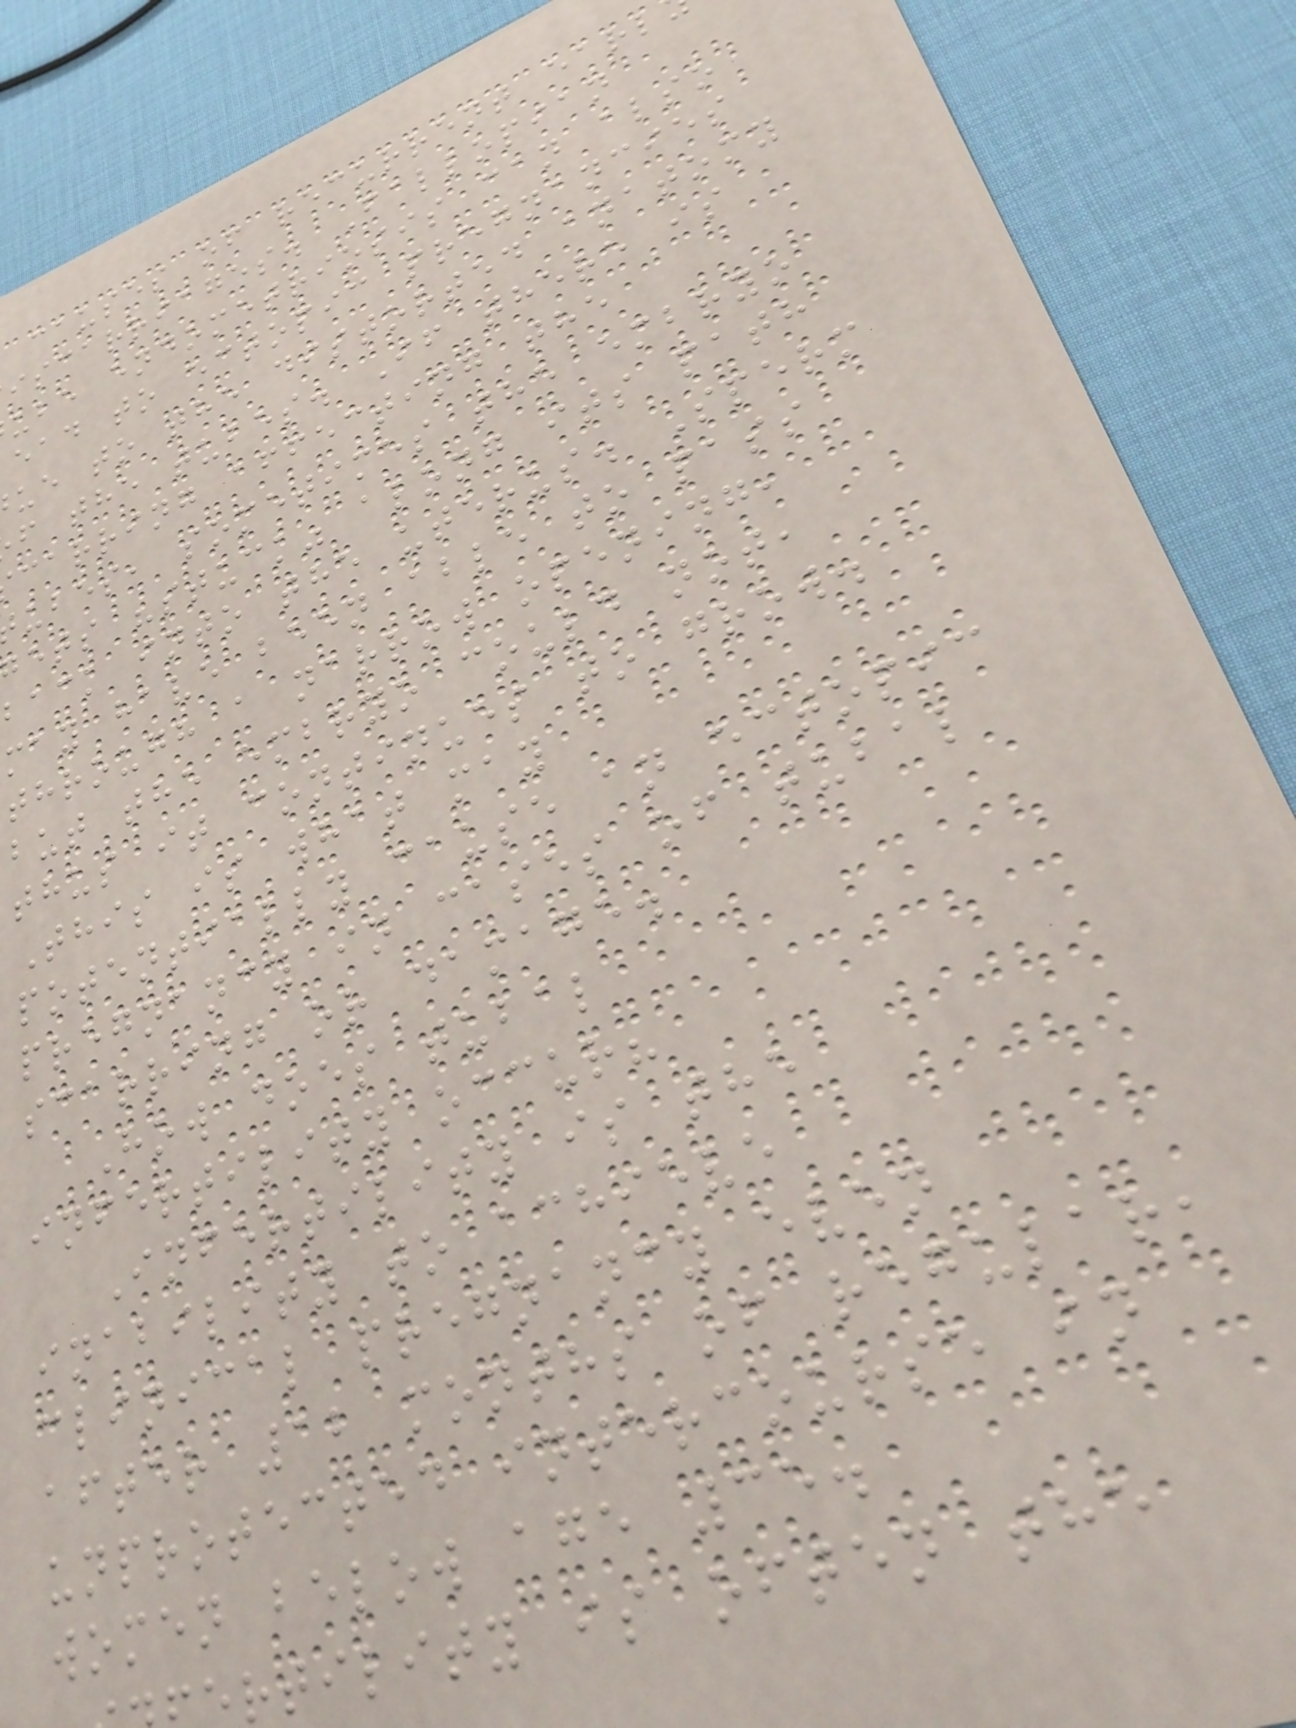causes of recurrent earl
iscarriages. Fallopian
ube endometriosis can also
ead to ectopic pregnancies
ue to the distorted anatomy
f the tubes. If there is
carring affecting the
ubes, sometimes the embryo
ets "stuck" along its path
back into the uterus. Sperm
may have been able to pass
through a narrow opening,
but the embryo could not,
thus it continues to grow.
This is what may
potentially cause an ectopic
pregnancy in cases of tubal
scarring or damage.
How does tubal
infertility occur?
Infertility is the
inability to achieve
clinical pregnancy even
after 12 months of regular,
unprotected intercourse in
women below age 35.
rtility is often the
